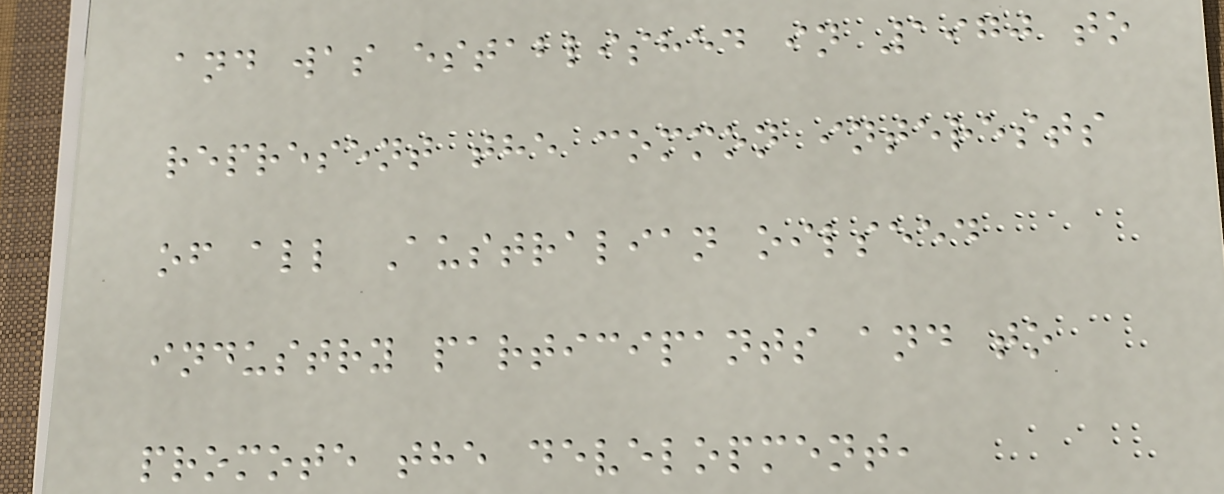and was established in 1970 to
represent the common interests
of all Australian oilseed
industry participants and to
promote the development,
